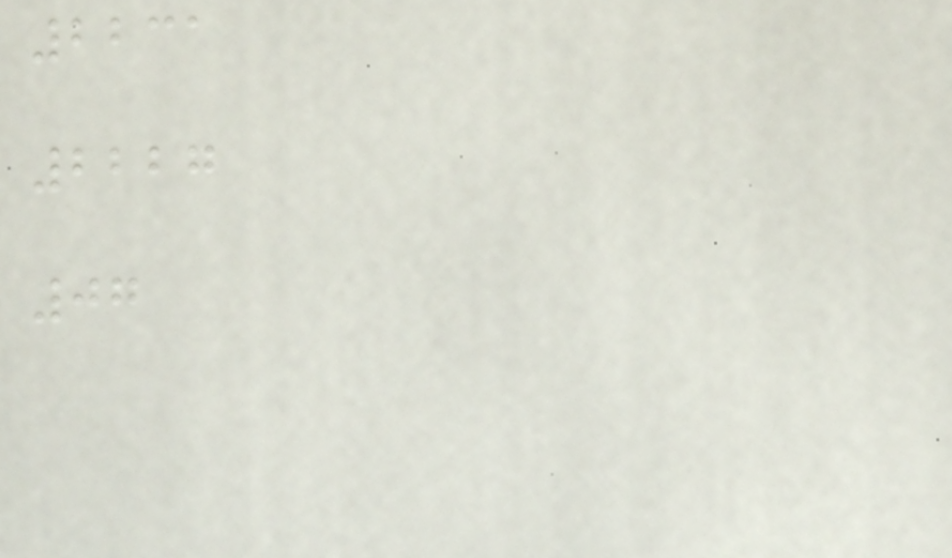2231
2227
07
